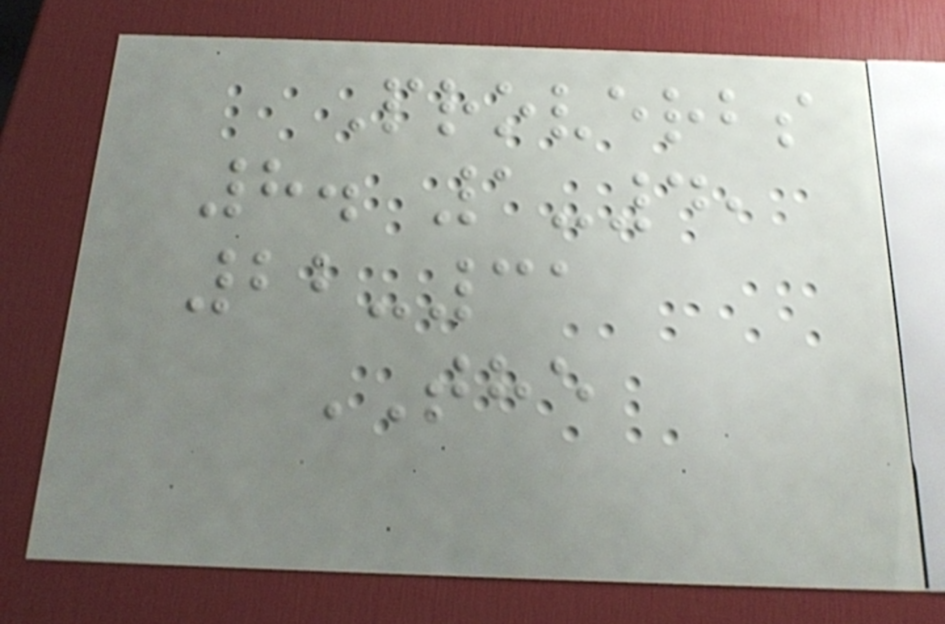Proverbs
8. 1-4,
22-31
THE
